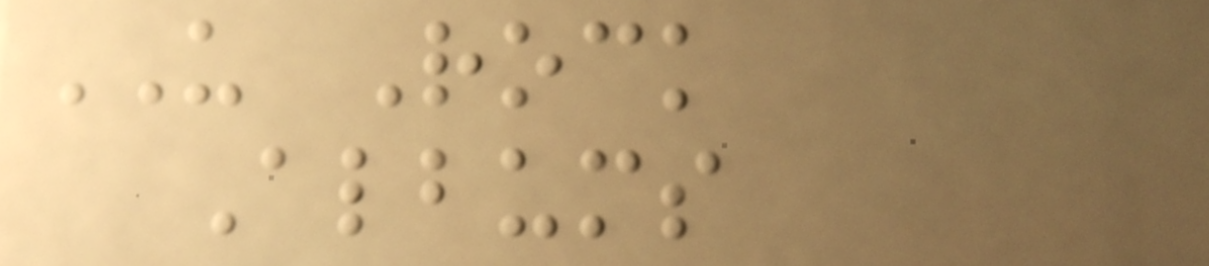US Rock
Albums
